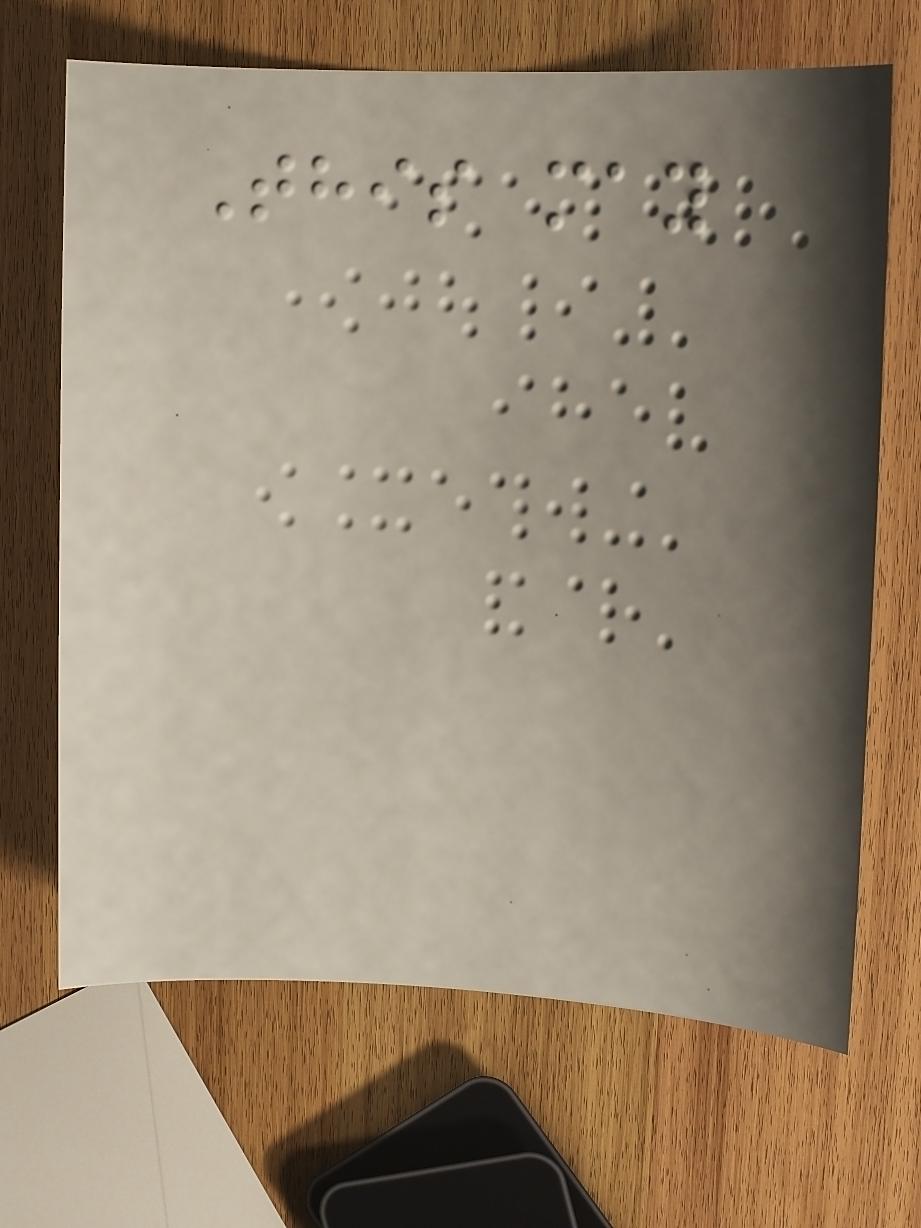This may
